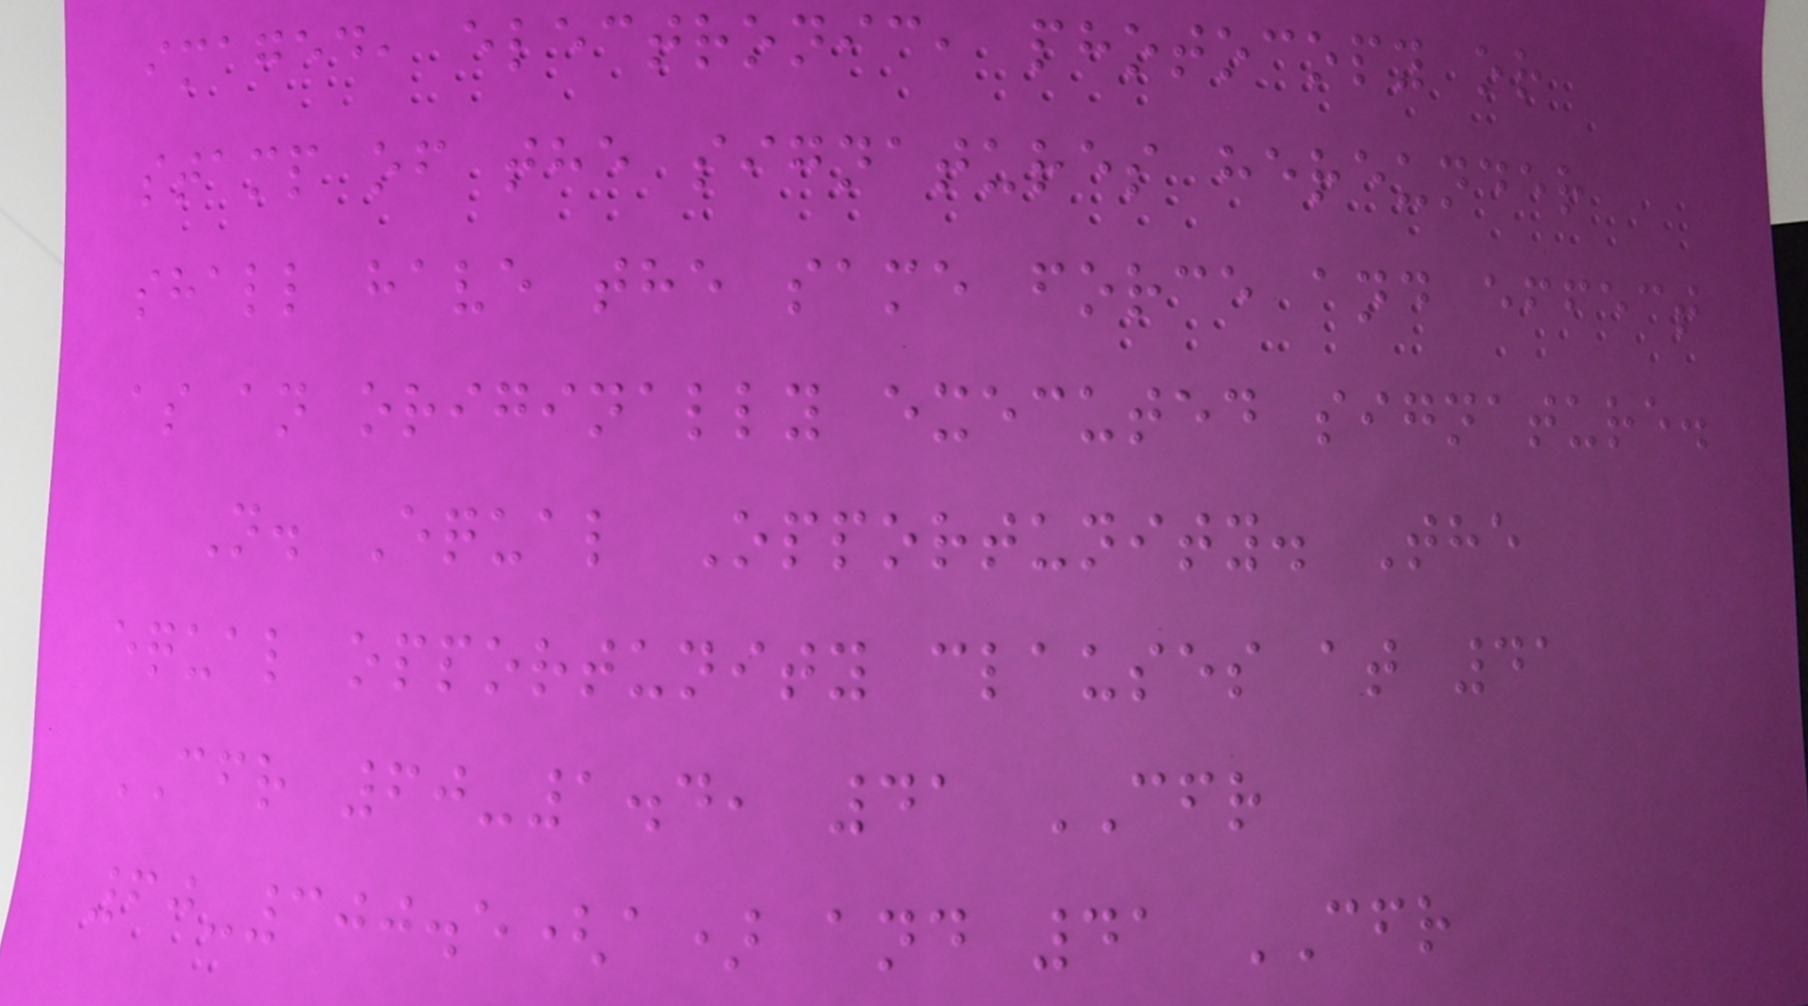imaged, electronic, photocopy or
stamp of the signatures hereunder
shall have the same force and effect
as an originally executed signature.
N. Equal Opportunity. The
equal opportunity clauses at 41
CFR 60-1.4, 41 CFR
60-300.5(a) and 41 CFR
